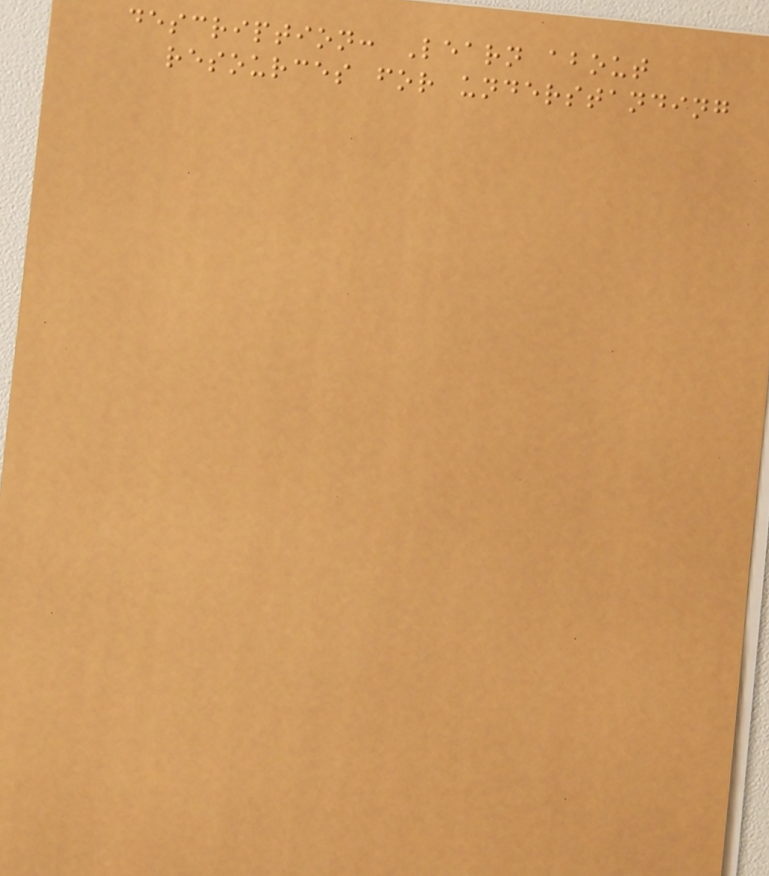description: Learn about
resources for understanding
